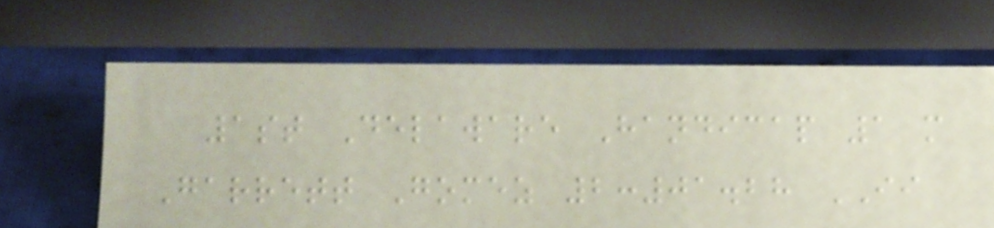1st Delaware Handicap 1 m
Garrett Gomez 2:01.28 II
